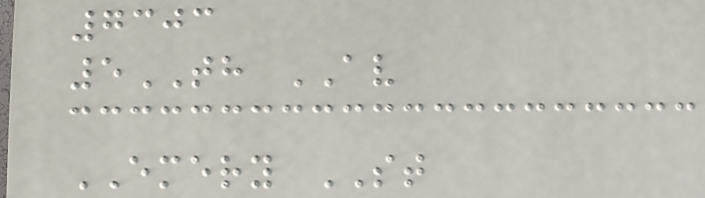7303
5TH AV
EMERY ST
